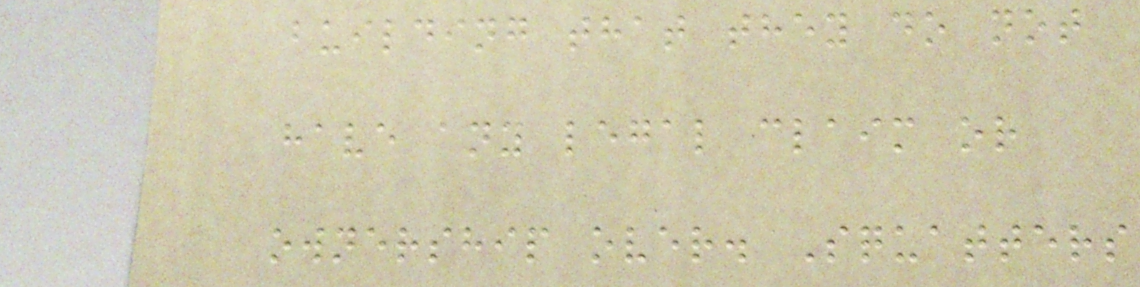building that they do not
have any legal claim or
ownership over. Squatters
